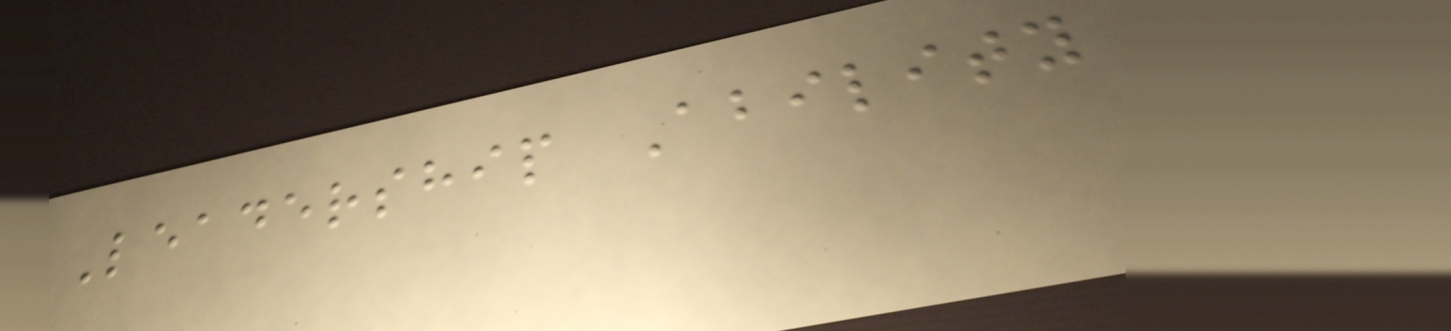Leadership Ability
